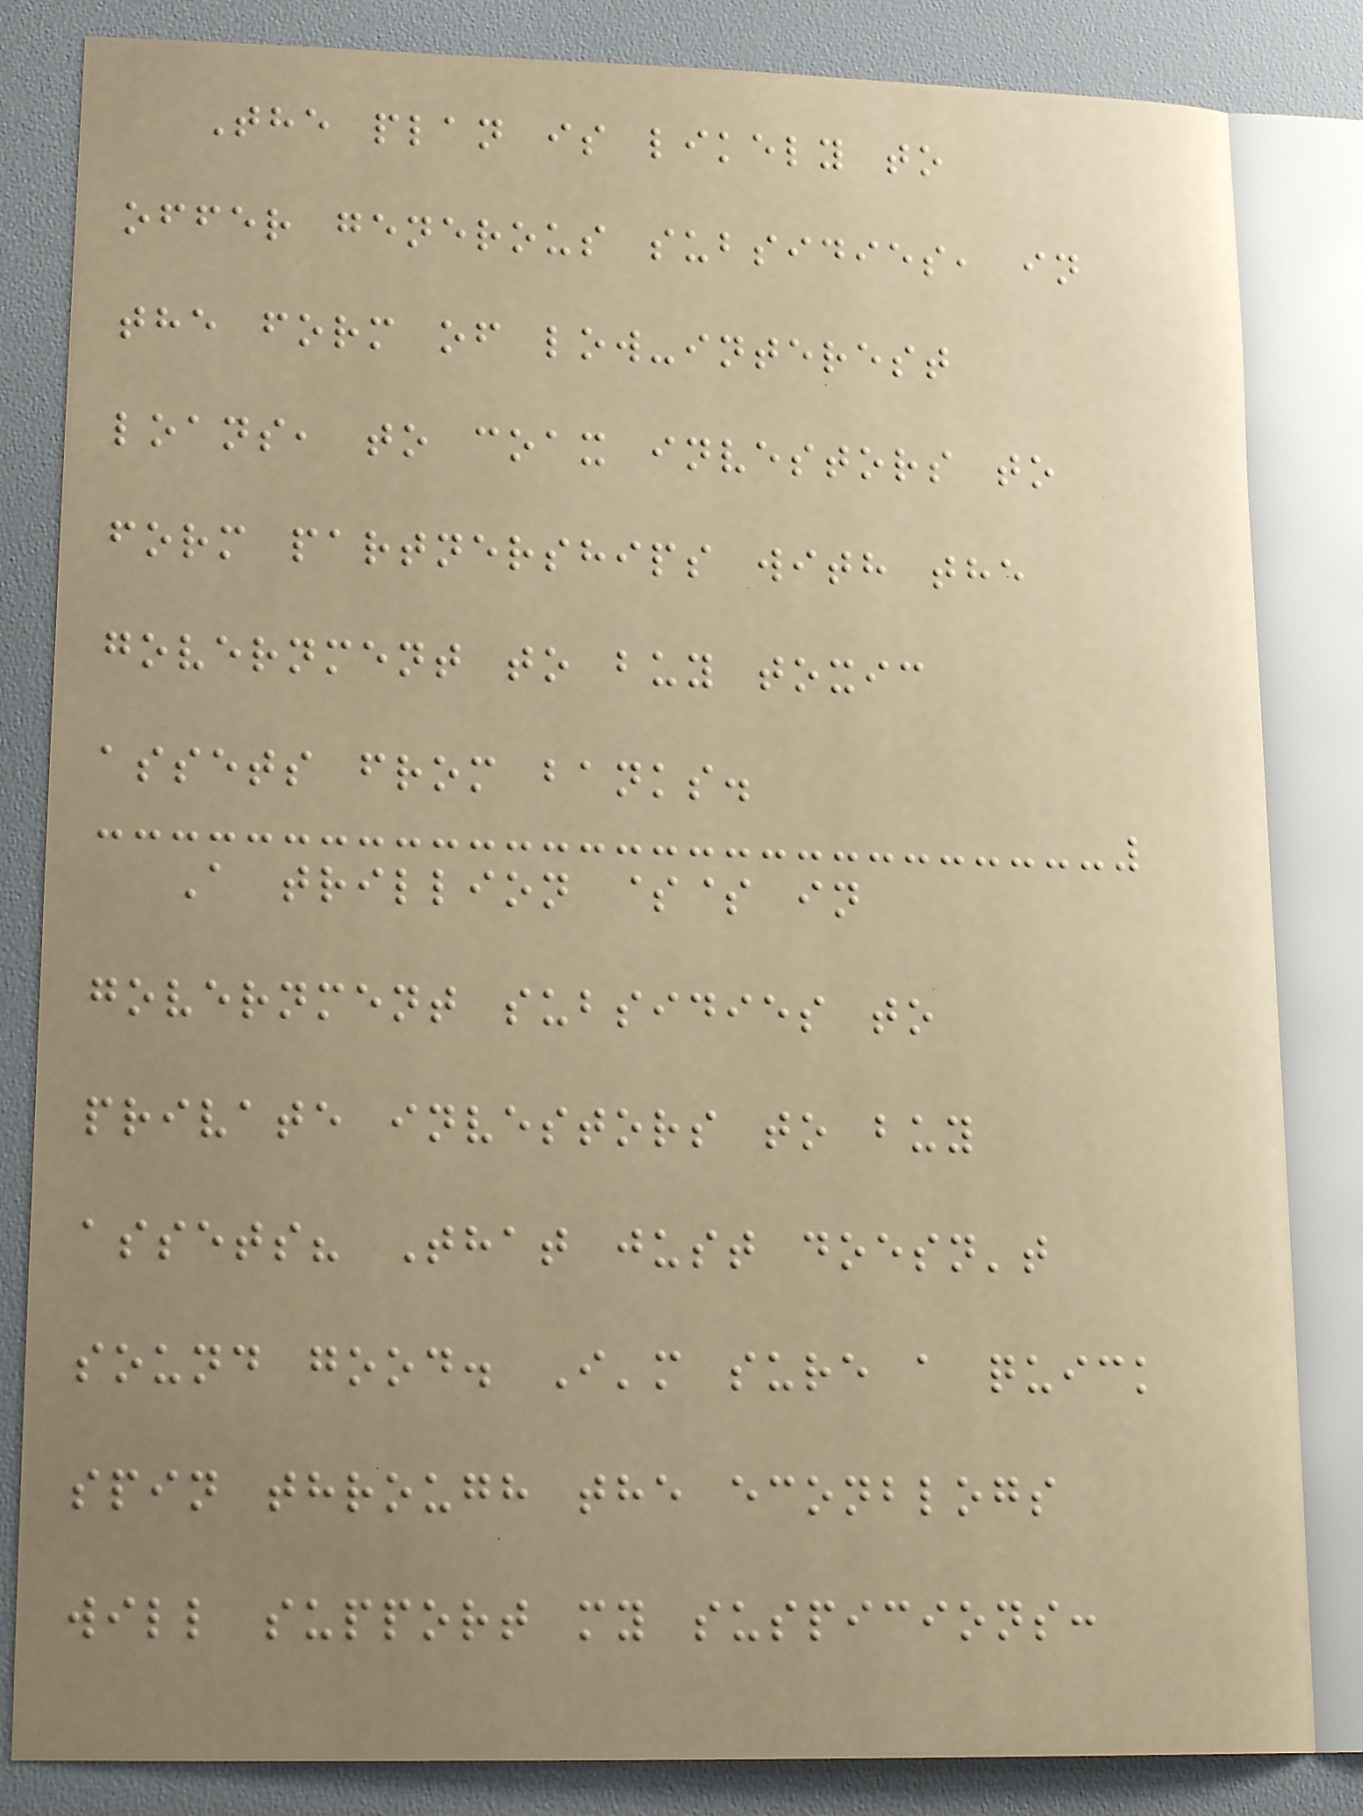The plan is likely to
offer generous subsidies, in
the form of low-interest
loans, to coax investors to
form partnerships with the
government to buy toxic
assets from banks.
A trillion $$ in
government subsidies to
private investors to buy
assets? That just doesn't
sound good. I'm sure a quick
spin through the econblogs
will support my suspicions:
